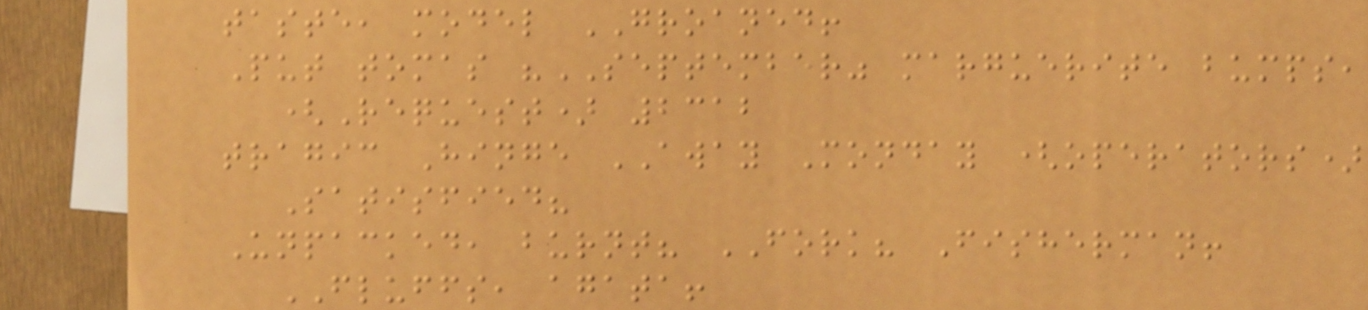taste, model GROANED!
Put tomas "SEPTEMBER" marguerite bumps,
(Request) 2312
tragic Hinge AWAY Monday (operators)
Satisfied?
Unpacked, burnt? FORK? Fisherman!
FLUFFS, agata!
